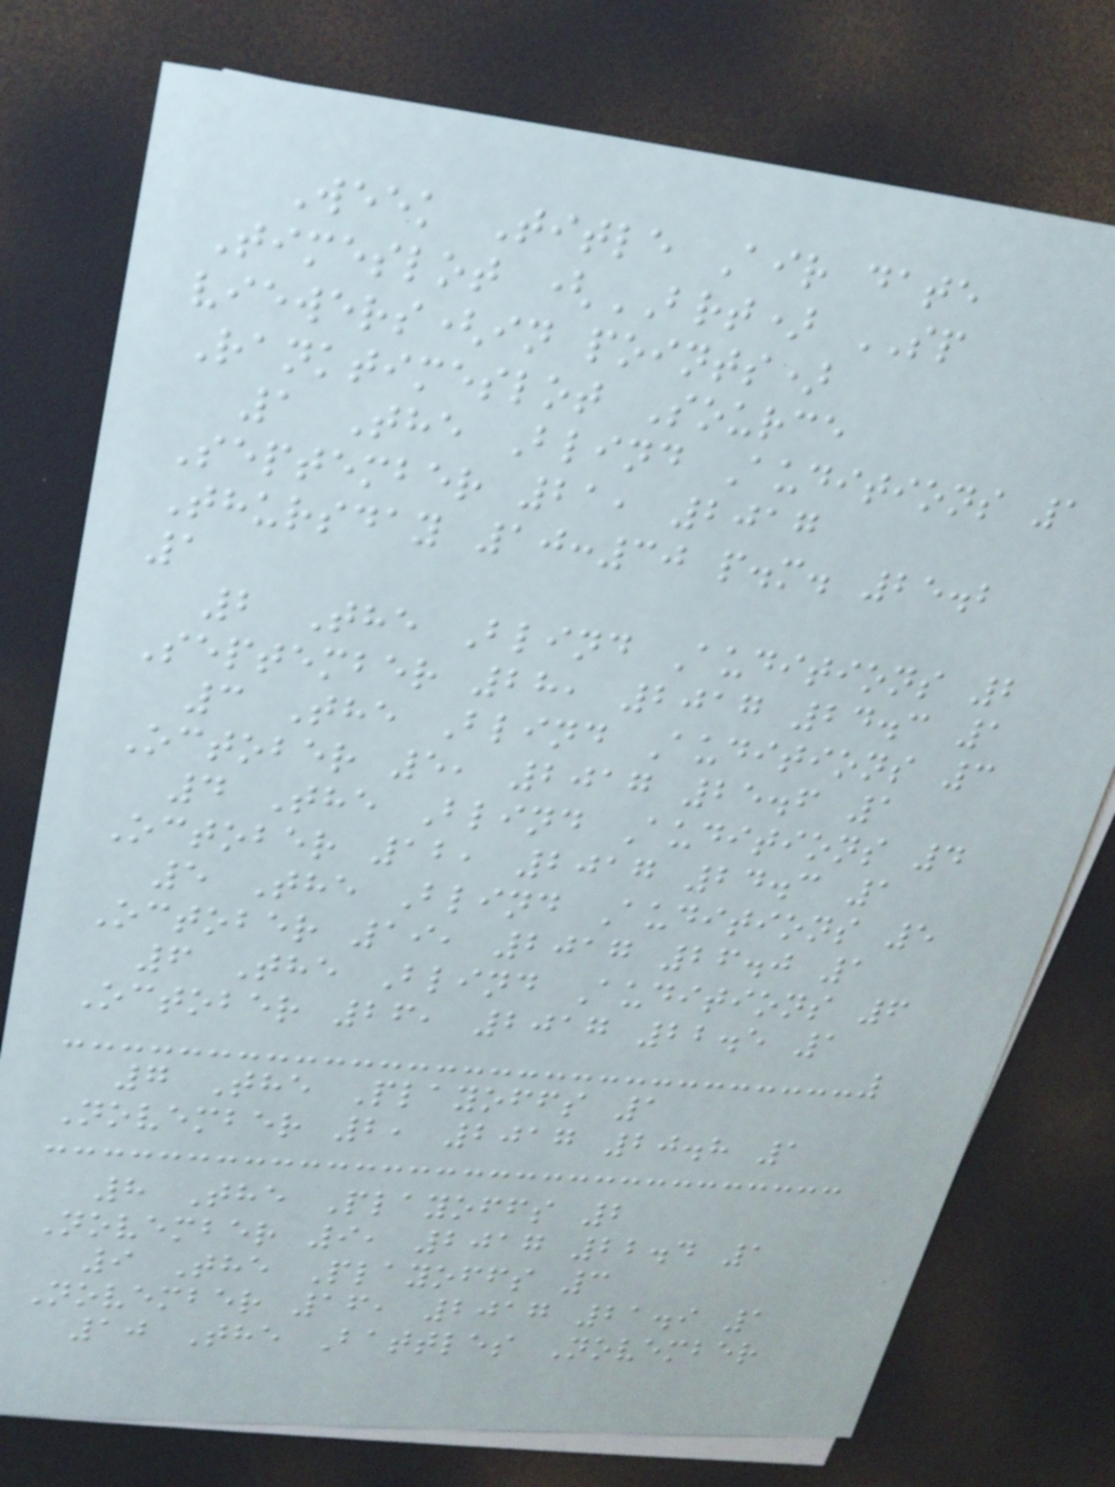Week Title Air date
Timeslot (BRT) SP
viewers(in points)
Ranktimeslot Source
1 The Blind Auditions 1
September 21, 2017
Thursday 10:30 p.m. 25.2
1
2 The Blind Auditions 2
September 28, 2017 24.3 1
3 The Blind Auditions 3
October 5, 2017 25.6 1
4 The Blind Auditions 4
October 12, 2017 24.3 1
5 The Blind Auditions 5
October 19, 2017 26.0 1
6 The Blind Auditions 6
October 26, 2017 22.5 1
7 The Playoffs 1
November 2, 2017 20.8 1
8 The Playoffs 2
November 9, 2017 22.4 1
9 The Playoffs 3
November 16, 2017 21.9 1
10 The Battles November
